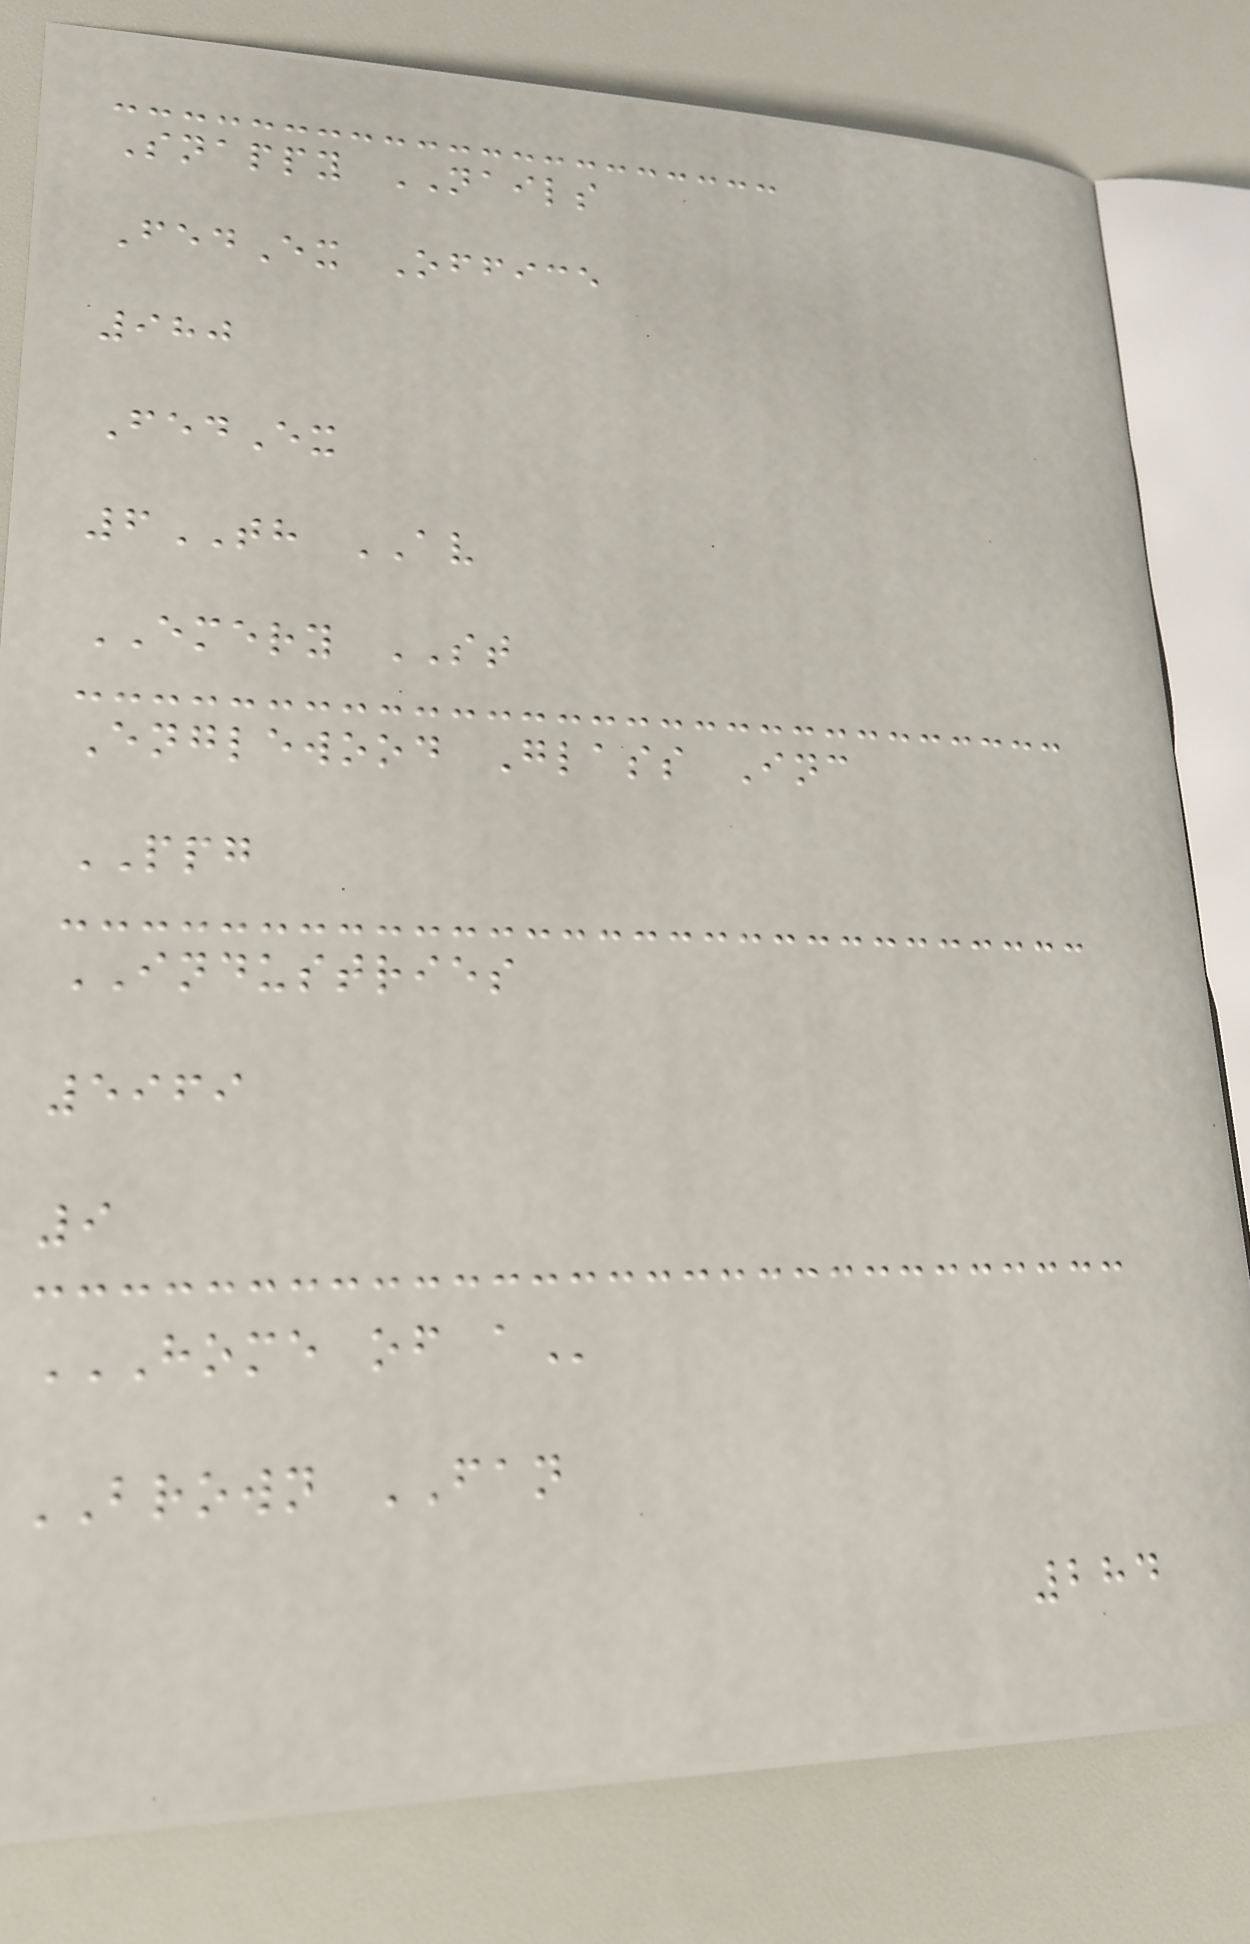Snappy NAILS
FedEx Office
980
FedEx
6TH AV
EMERY ST
Englewood Glass Inc
PPG
INDUSTRIES
5969
9
HOME OF A
BROWN FAN
284
